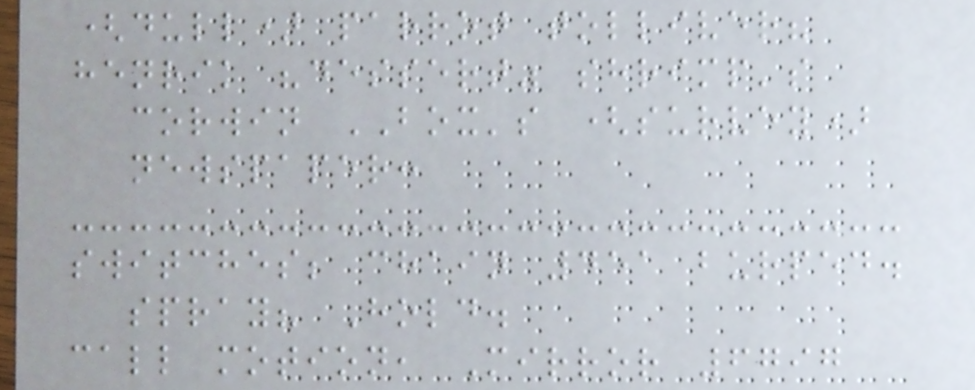(dull) parrot tolliver?
henrik "dessert" shrimp's
corwin BOX's (survey)
newspaper:
switches; chain 451 burped.
spray? Hold.
call motion, Mirror 6797
